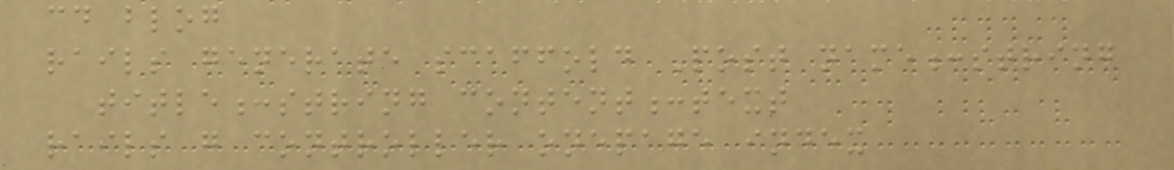cd blog
rails generate scaffold Post name:string
title:string content:text
rails g controller onepage index
